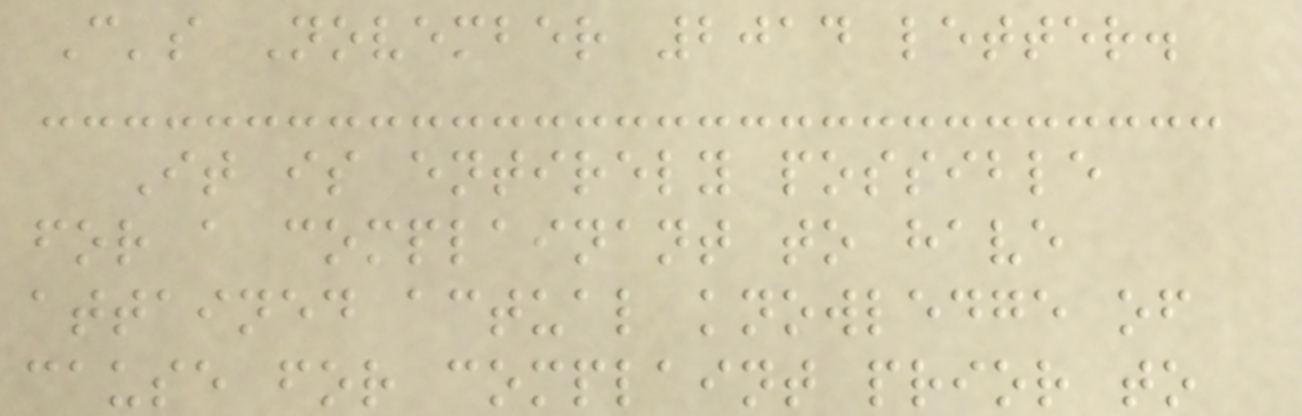C's November 2014 letter.
It is entirely possible
for a complainant to have
attained actual knowledge of
cause for complaint prior to
